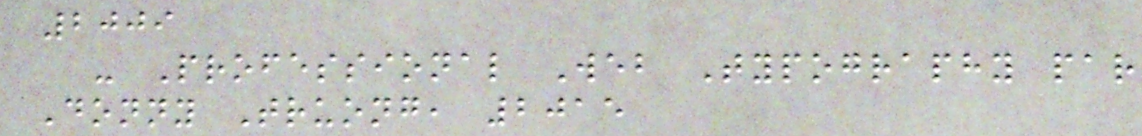2009
- Professional Web Typography par
Donny Truong, 2015
